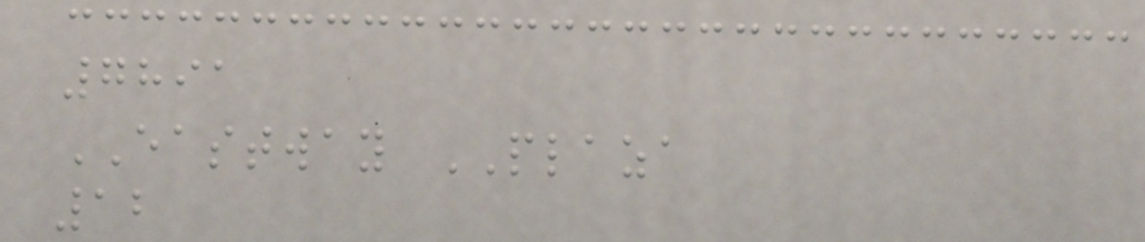7891
EASTWAY PLAZA
12
